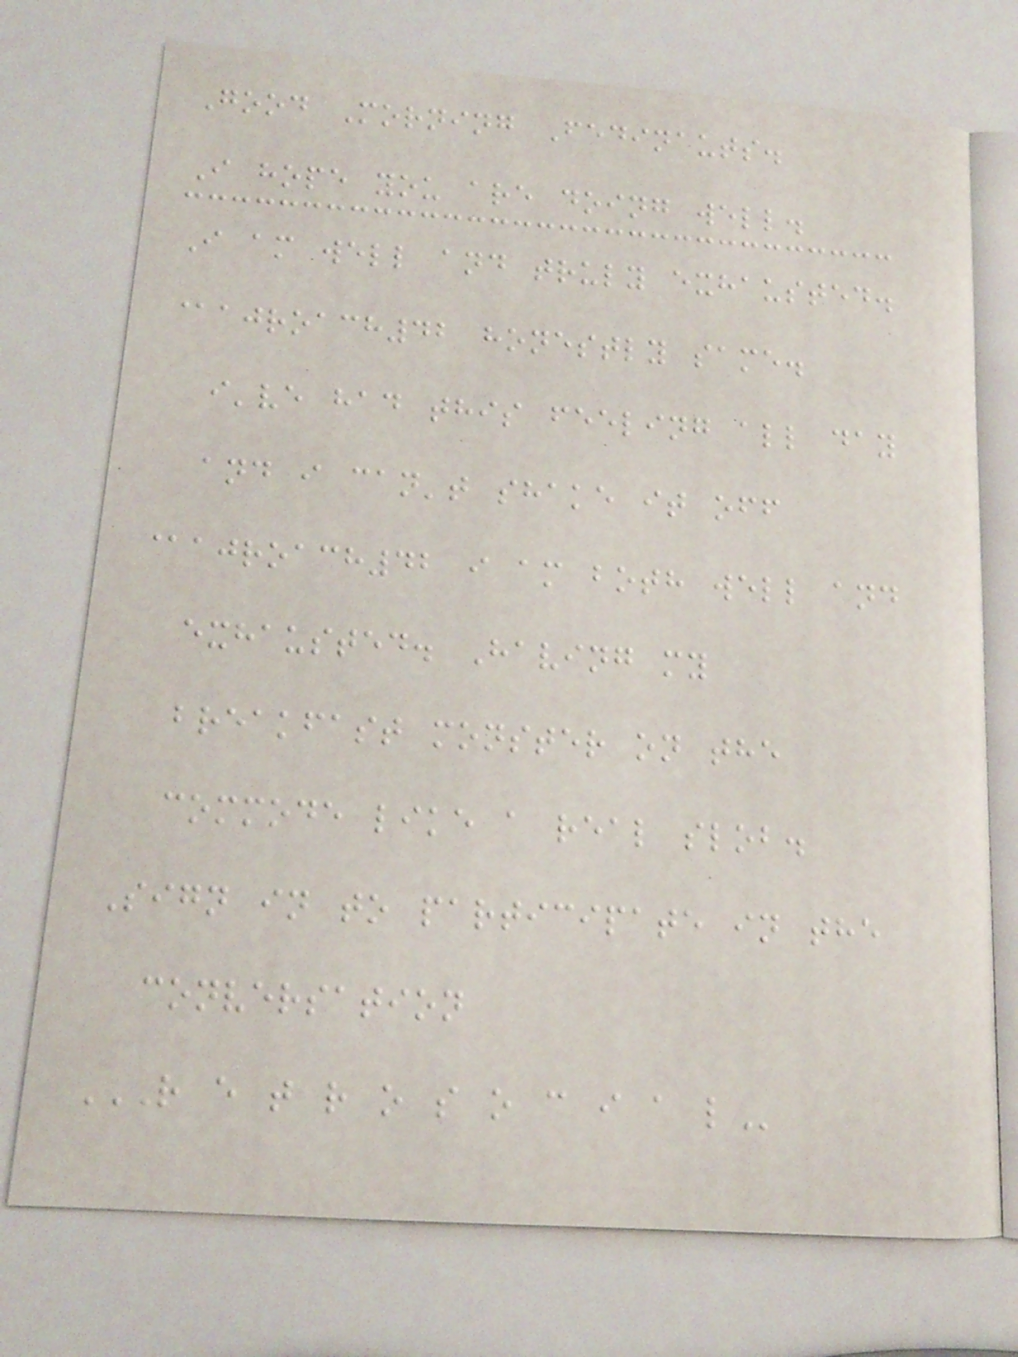Good Morning Fedinauts.
I hope you are doing well.
I am well and truly exhausted.
@ajroach42 honestly same.
i've had this feeling all day
and i can't shake it off
@ajroach42 i am both well and
exhausted. Having my
breakfast monster on the
commode like a real slob.
Sign in to participate in the
conversation
R E T R O S O C I A L
